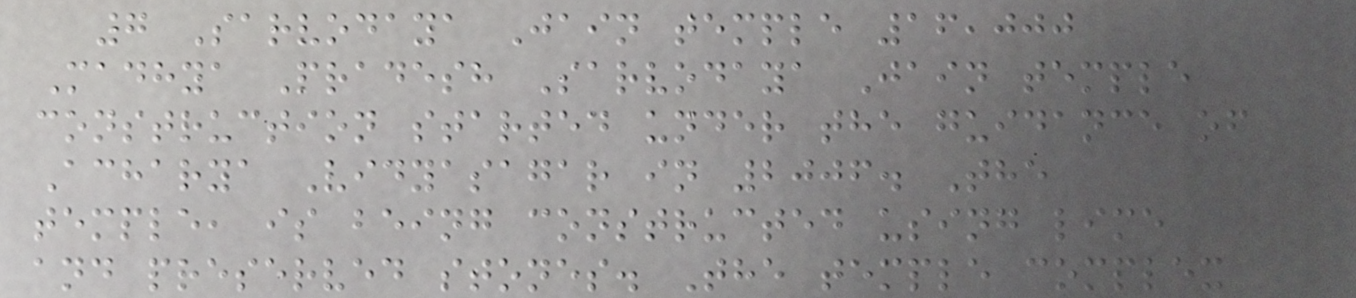7 Sarvodaya Jain temple 16,000
Madhya Pradesh Sarvodaya Jain temple
construction started under the guidance of
Acharya Vidyasagar in 2006. The
temple, is being constructed using lime
and preserved stones. The temple complex
